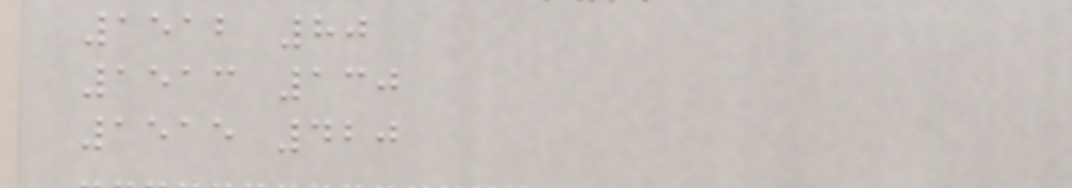1512 80
1513 130
1515 420
